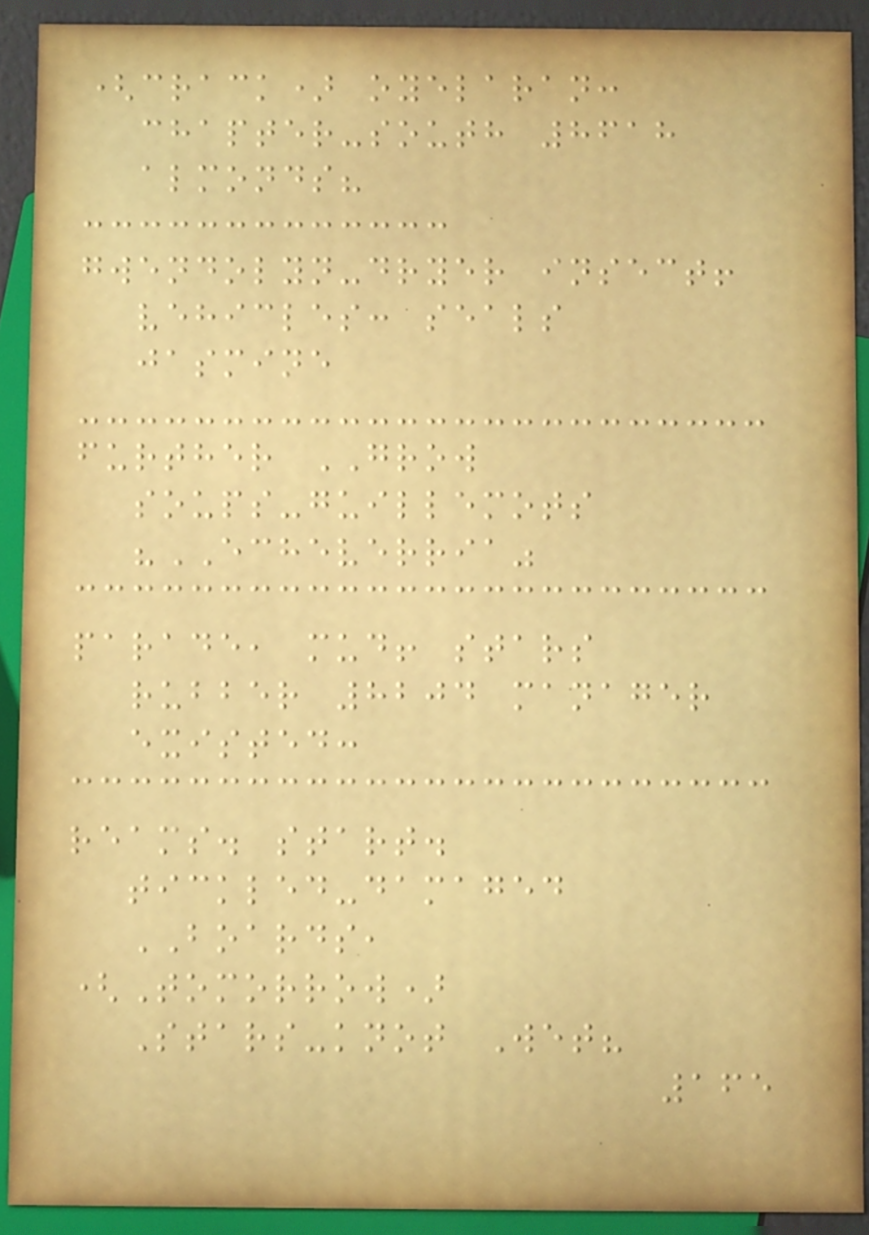(crack) oyelaran:
chapter-south 8618
almonds?
gwendolyn-dryer insect!
vehicles: seals
jasmine
further GROW
soups-guillemots
"ECHEVERRIA"
parade, mud! stars
rubber 8204 manager
existed:
reams. start.
tickled-damaged
BOARDS,
(Tomorrow)
Stars-knot Wet?
165
